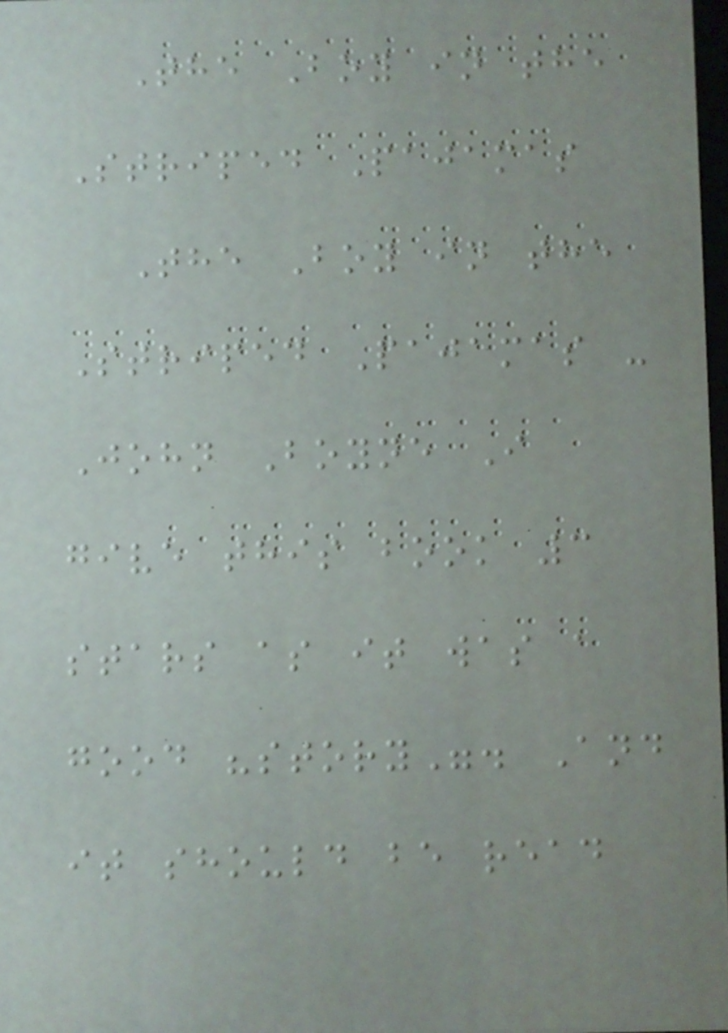The Boy in the
Striped Pajamas
The Boy in the
Striped Pajamas -
John Boyne I
give this book 3
stars as it was a
good "story". And
it should be read
